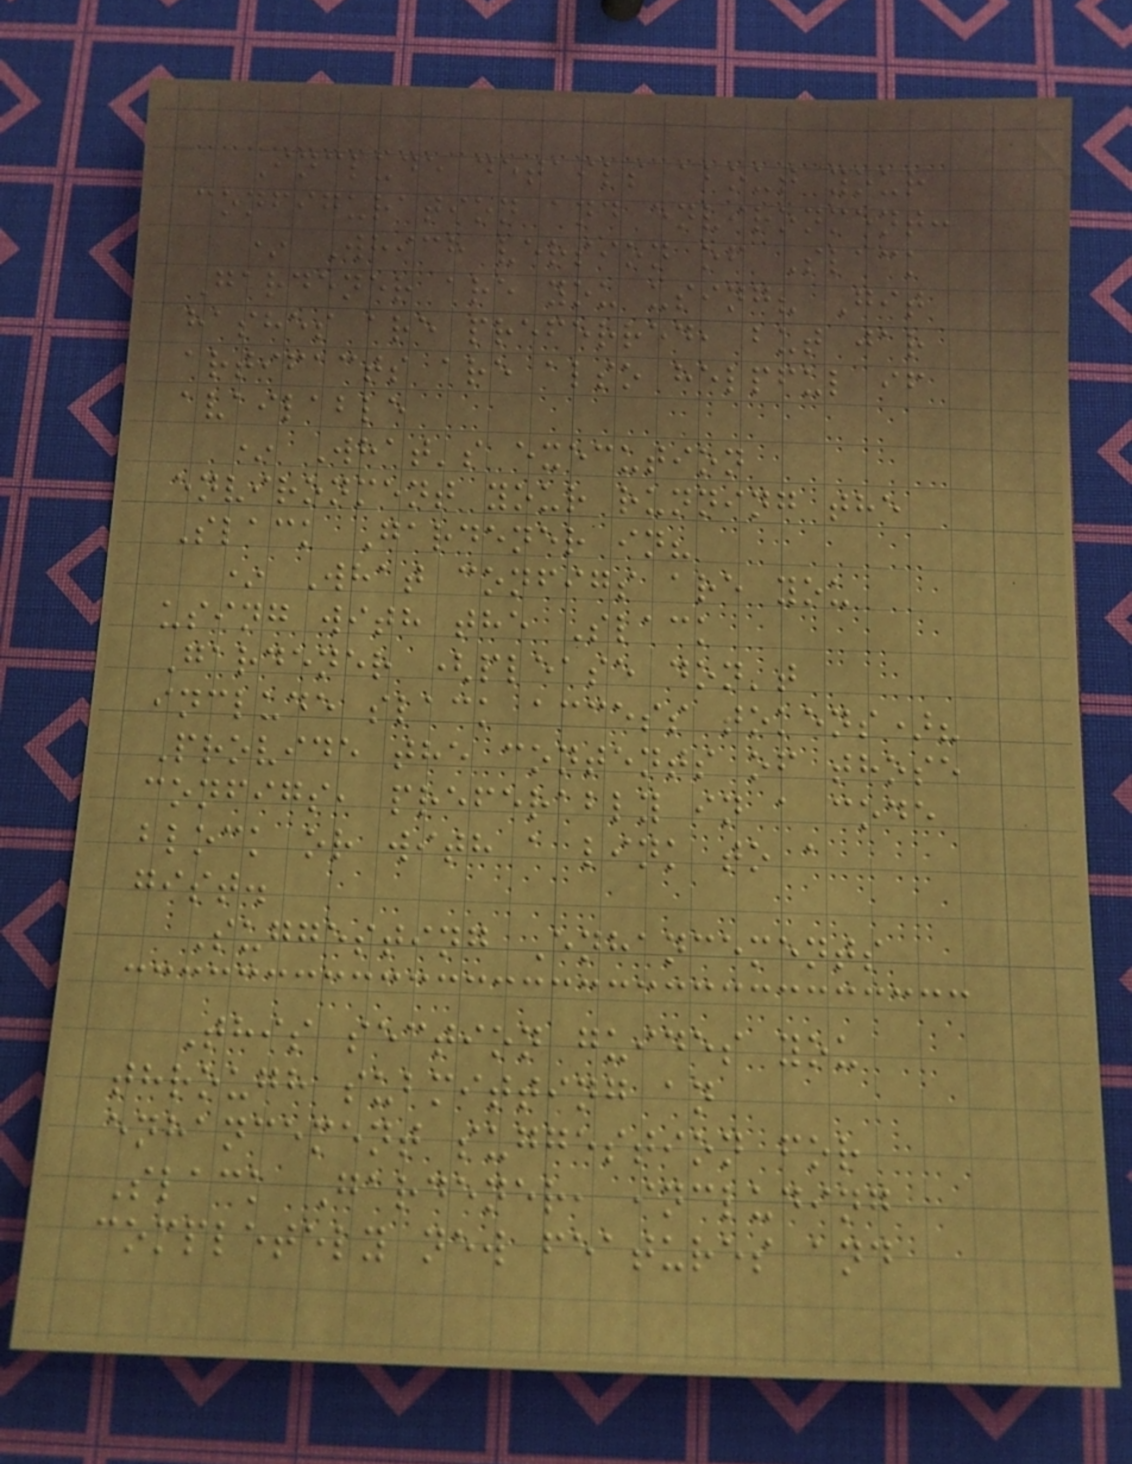Include details about your
configuration and environment:
* Which version of Slack
Gardener are you using? Git
hashes are preferred, but jar
artifacts are also helpful if
available
* What's execution
environment your running the
Slack Gardener in?
* What configs are you
using with the Slack
Gardener (please don't
include slack access tokens)?
Provide the contents of those
configs, preferably in a code
block or with a link to a
gist.
Suggesting Enhancements
This section guides you
through submitting an
enhancement suggestion for
Slack Gardener, including
completely new features and
